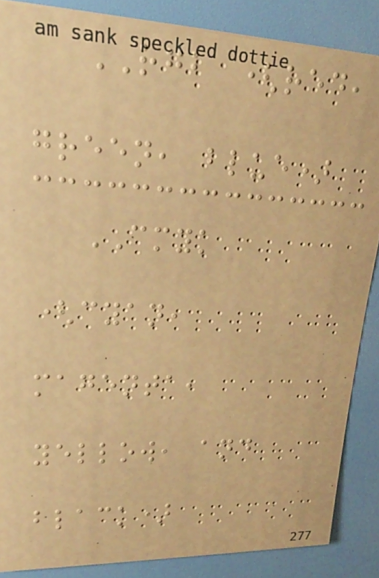RGB (red,
green, blue)
CMYK
(cyan,
magenta,
yellow, and
black)
